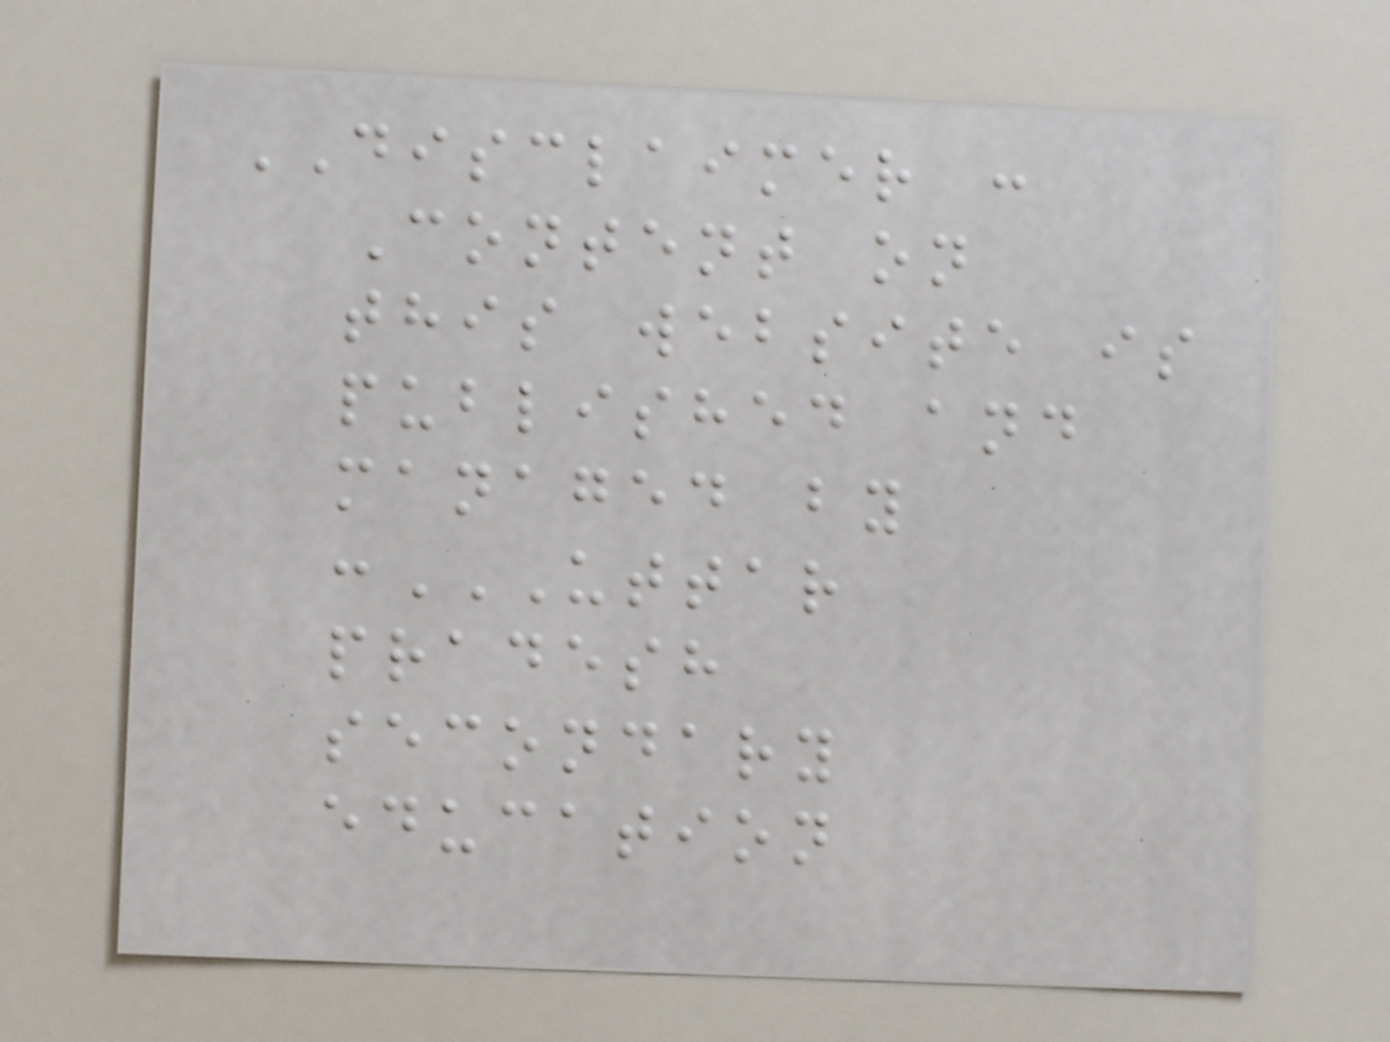DISCLAIMER :
Content on
this website is
published and
managed by
:UTTAR
PRADESH
SECONDARY
EDUCATION
